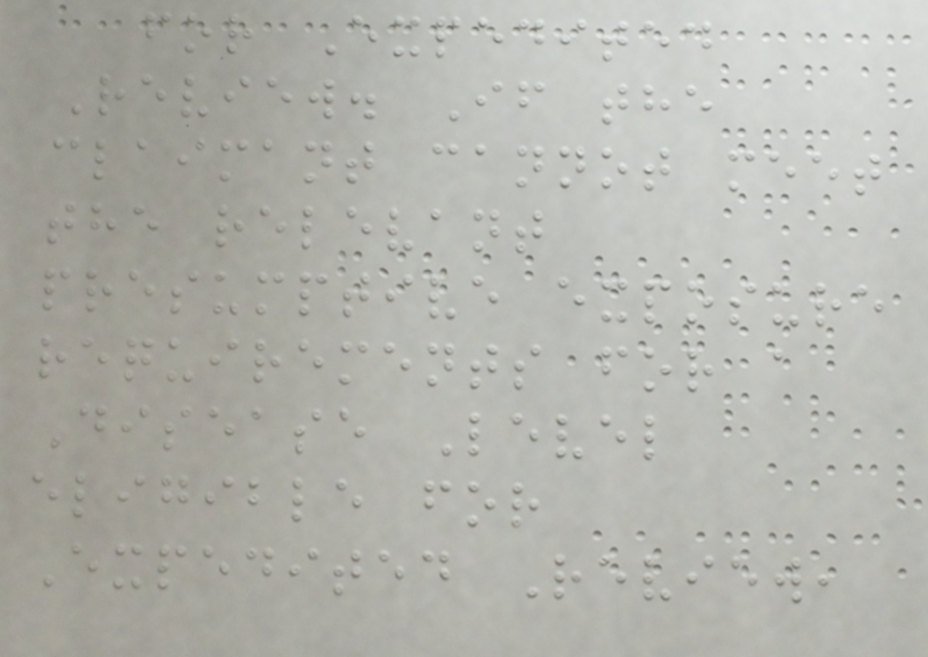for Expedited
Review. If the
claimant cannot meet
the relevant
presumptive exposure
requirements for a
Disease Level
eligible for
Expedited Review,
